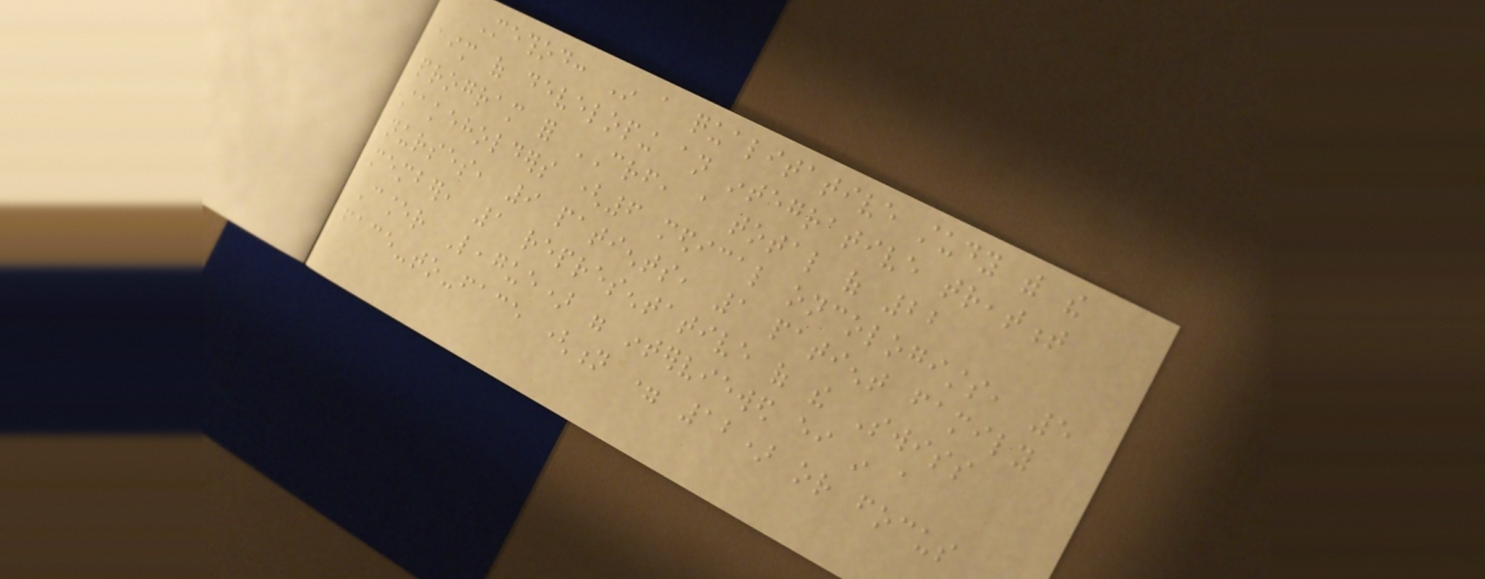Method: In a qualitative study with the
aim of developing an integrative treatment
program for CRF, a total of 22
stakeholders (6 medical oncologists, 5
nurses, 9 patients, 1 patient family
member, 1 representative of the Swiss
Cancer League) were interviewed either in a
face-to-face (n = 12) or focus
